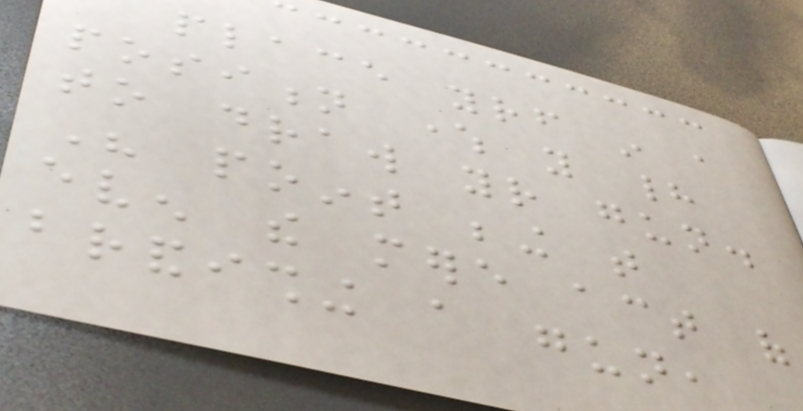place yourself in a
position where you had
to draw your gun.
His point being that
even the mere act of
brandishing a gun,
